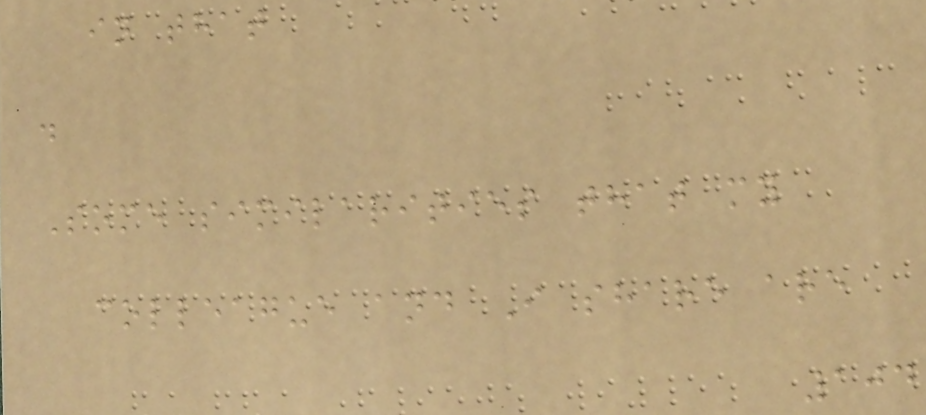in that
.
Some similarities that my
colleague and I share are
104
